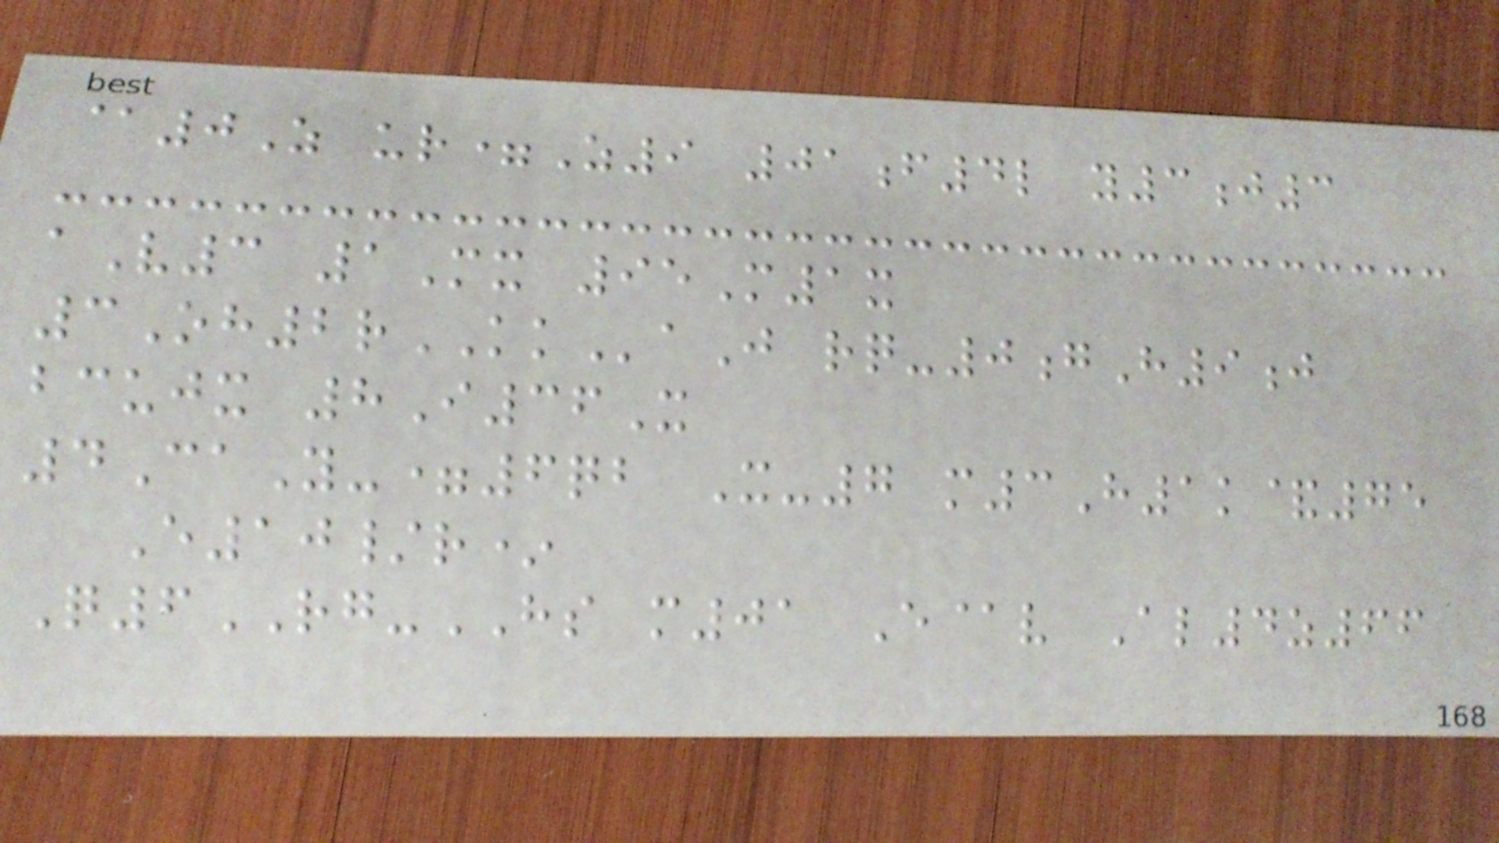@0Z ur=Z9 01f4l y3j3
aV3 1Mx 95M1x
3Oh2rKKaJ rq-0gH9j
bcujx 8I36X
4CaY-=6qb X-7 m3H1k&75
E10/r*
Q6RG-HS m01 E@v Al4z66
